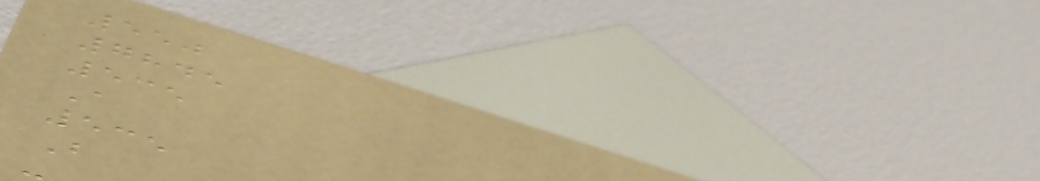550
7845
535
A
535
B
